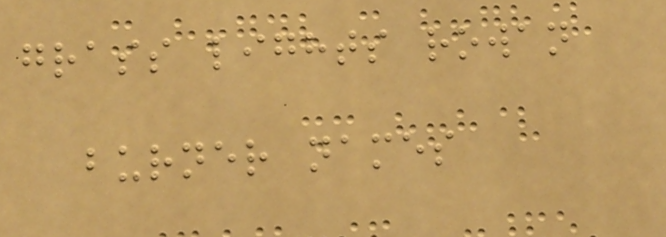grass lights rowan
burner names
